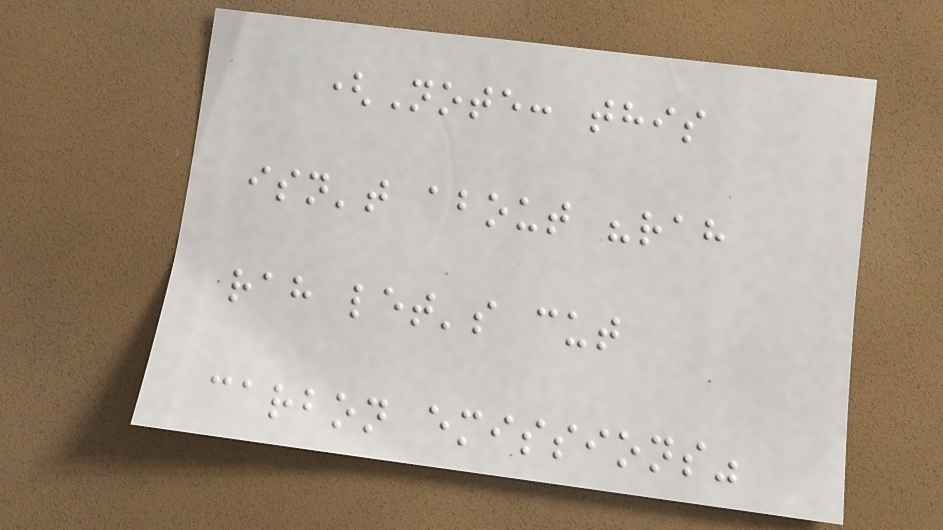(Note: this
isn't about "rah
rah let's cut
carbon emissions"
